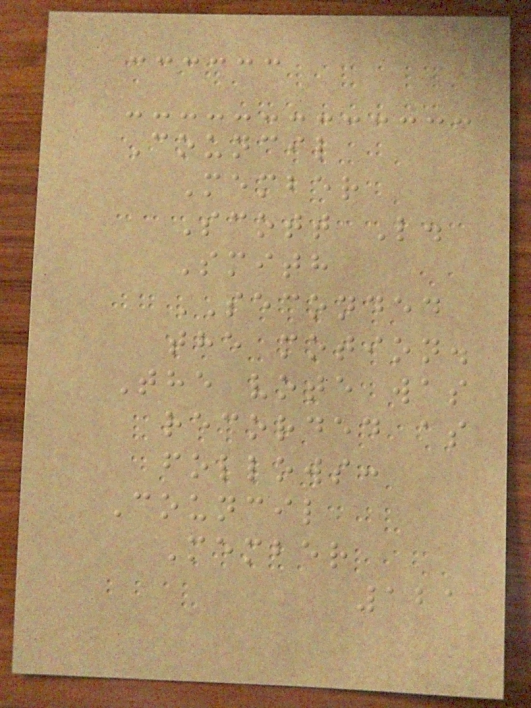Council
Member
Scott L.
Smith
SECONDED
the motion.
The vote was
recorded as
follows:
Council
Member
121
